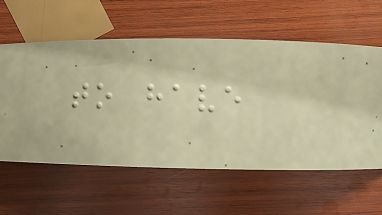to have
